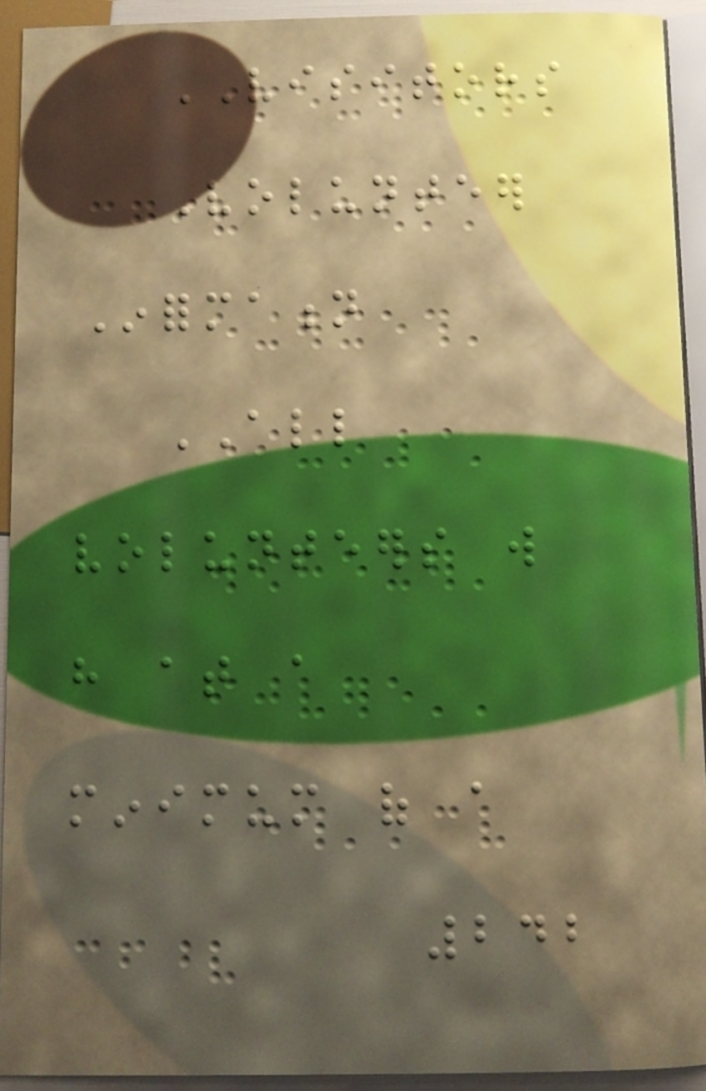VISITORS
Volunteer
Information
ALL
volunteers will
have at a
minimum of a
242
